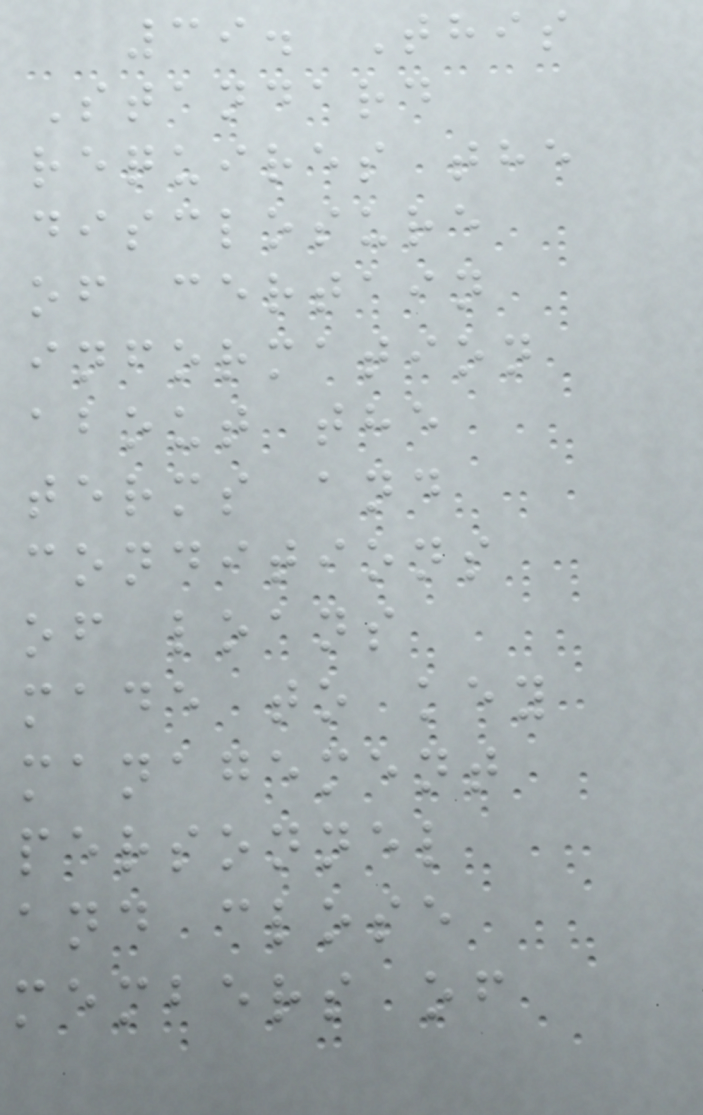39. This
Standard
requires the
disclosure
of certain
information
about the
terms and
conditions
of loans
made to key
management
personnel
and close
members of
